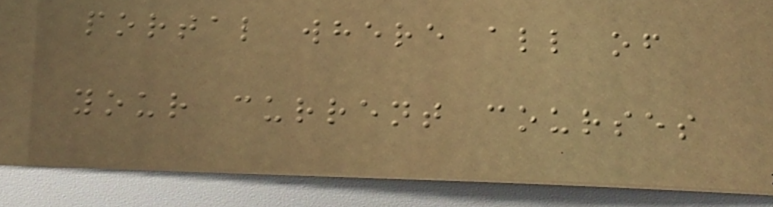portal where all of
your current courses
